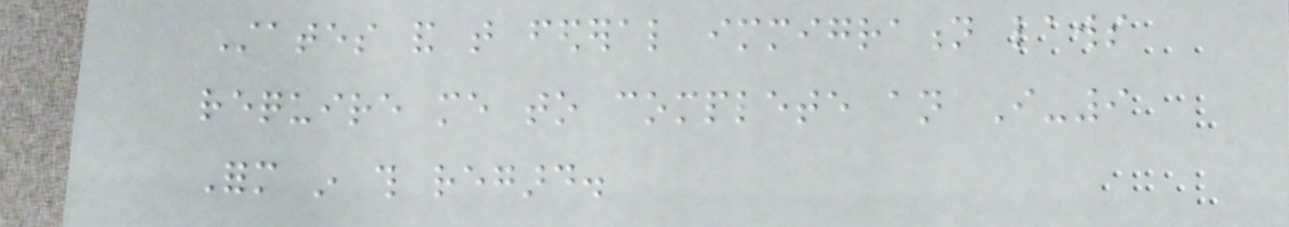States and that federal immigration laws
require me to complete an I-9
Form in this regard.
